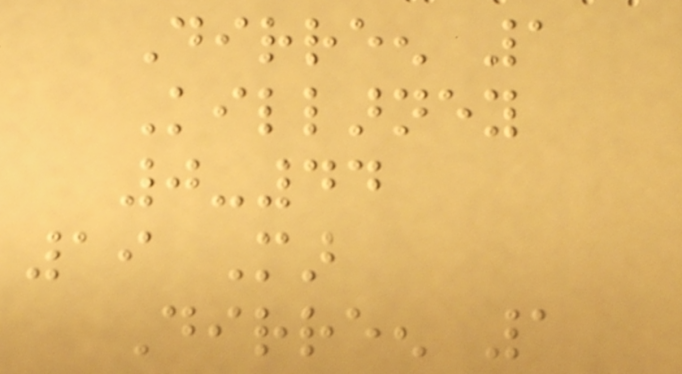Dirreen 1
Killarney
0-44
19 Mar
Dirreen 1
